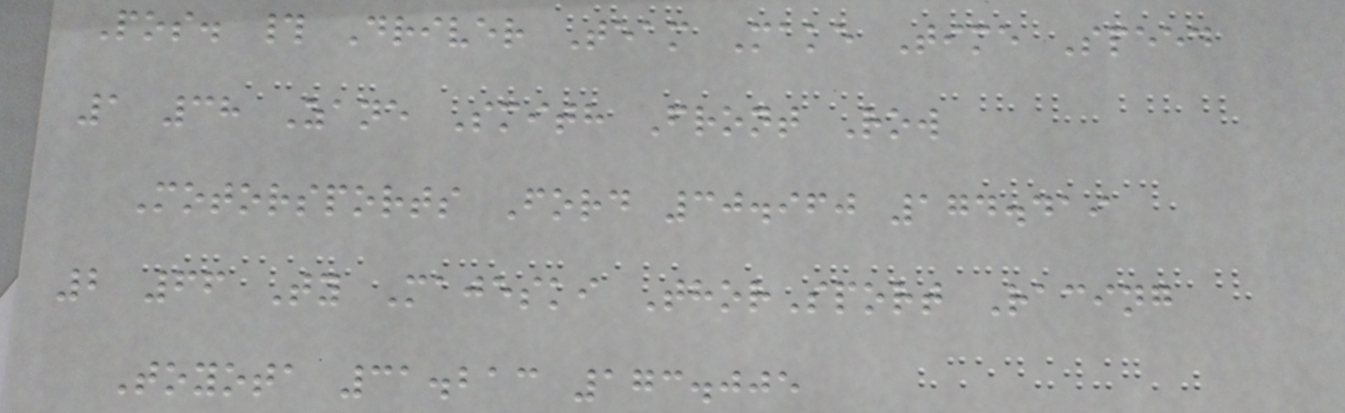Pos. # Driver Team Make Time Speed
1 38 Zane Smith Front Row
Motorsports Ford 30.960 174.419
2 66 Ty Majeski ThorSport Racing
Toyota 31.213 173.005
